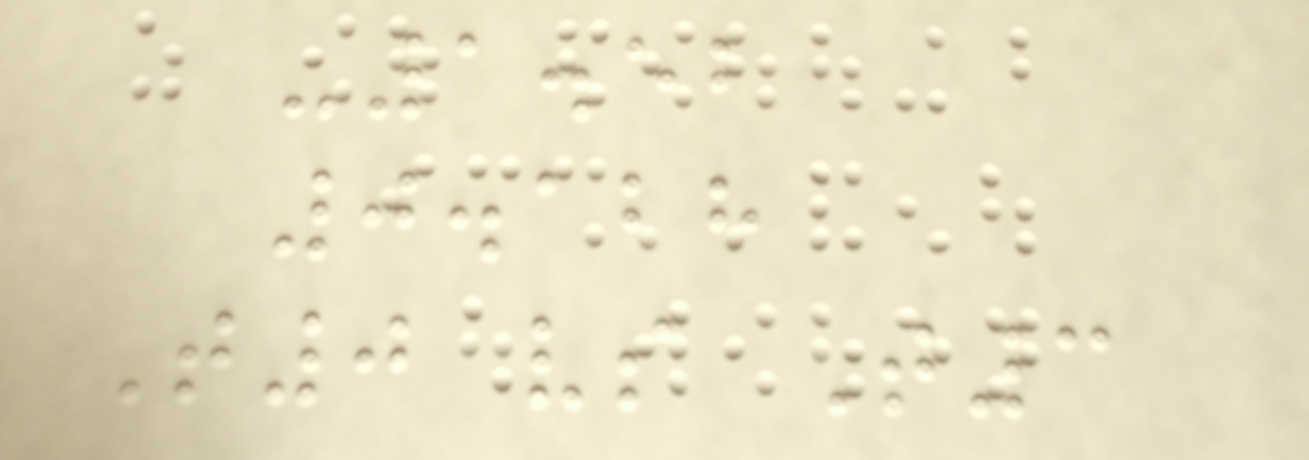-1.52
0.128
T0 vs T3
